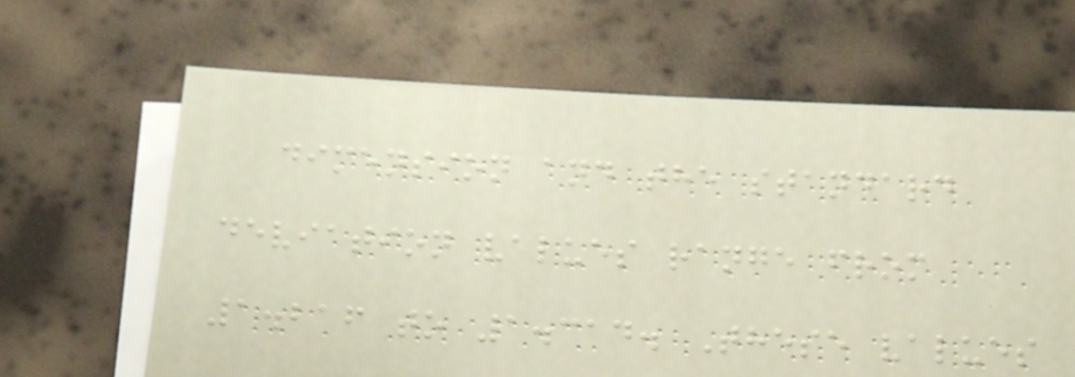dimension and the standard
deviation values range from
1.216 to 1.314. These values
